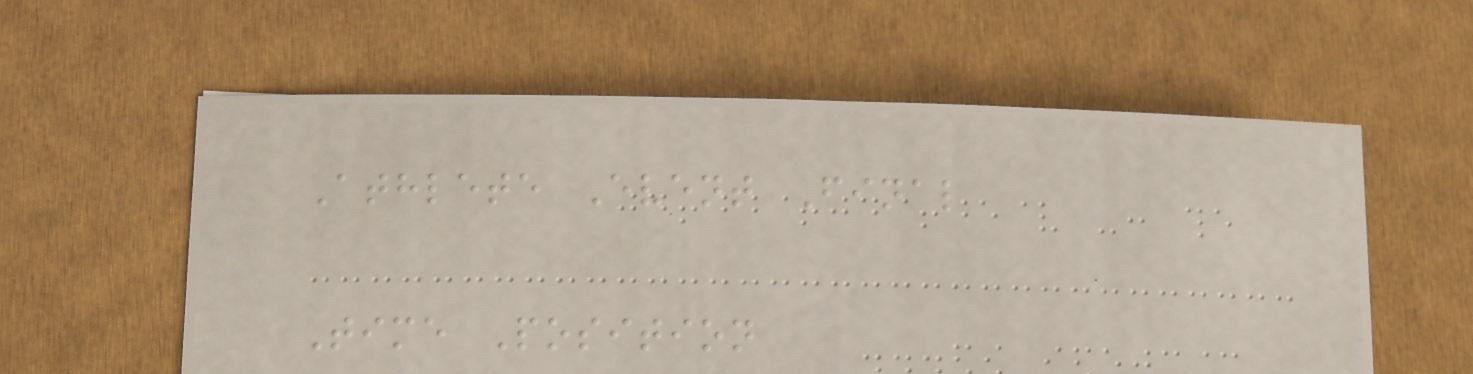Athlete Event Final
Time Position
